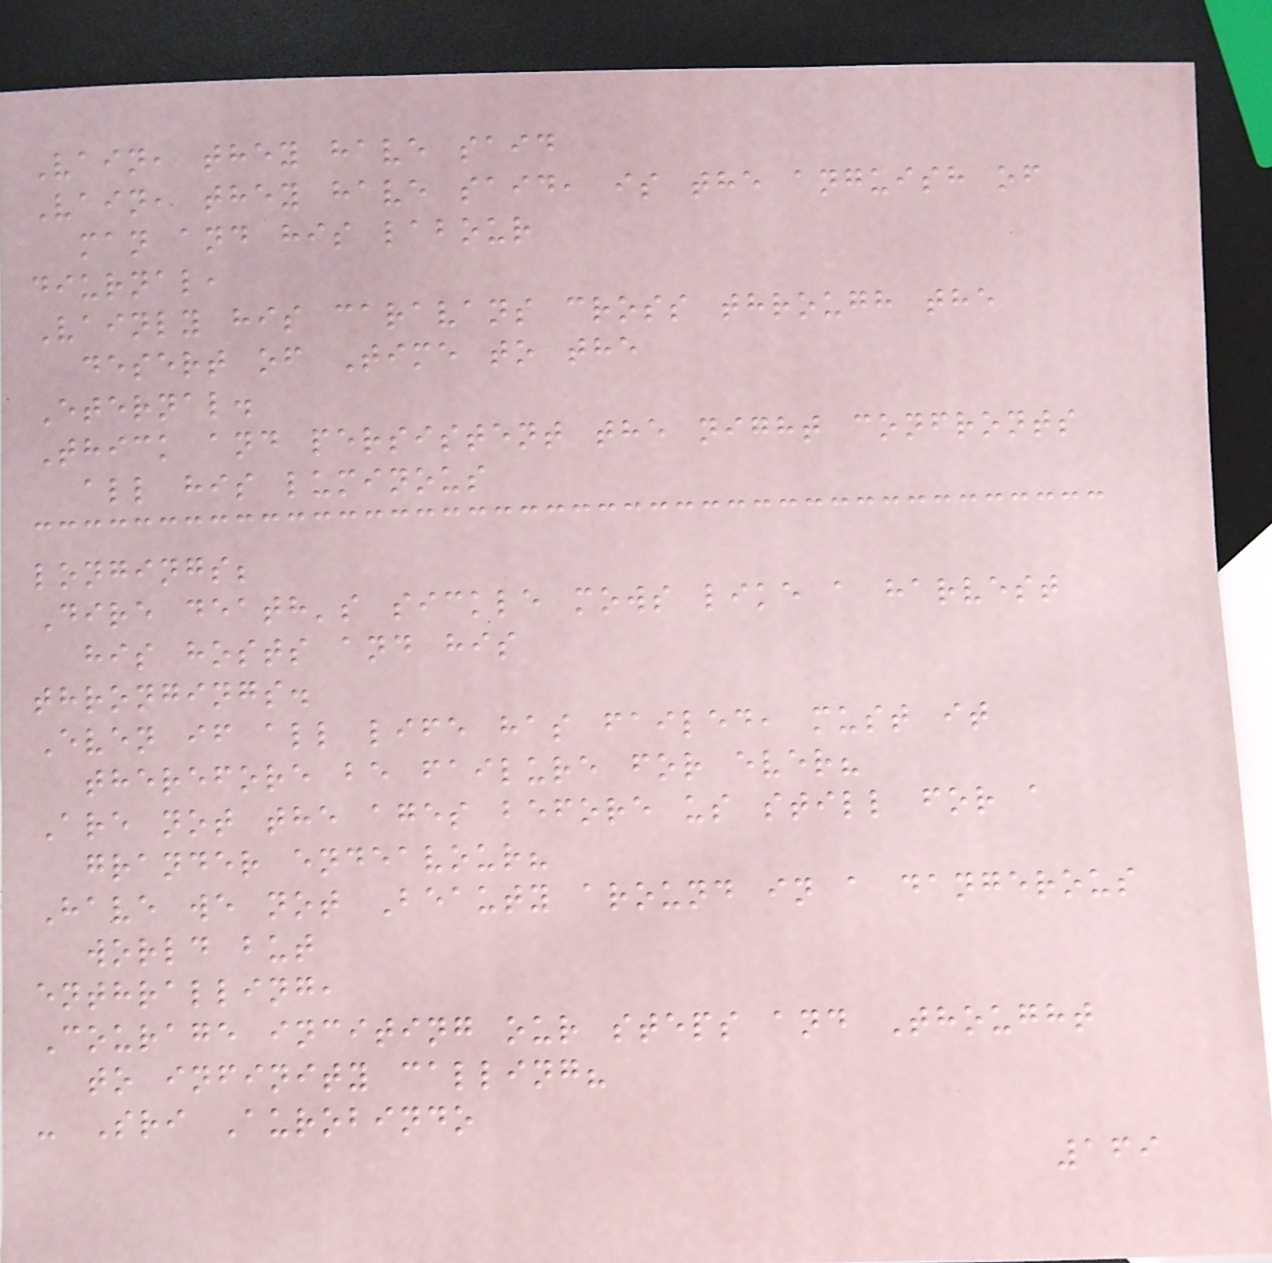Vain, they have said
Vain, they have said, is the anguish of
man and his labour
diurnal,
Vainly his caravans cross through the
desert of Time to the
Eternal.
Thick and persistent the night confronts
all his luminous
longings;
Dire death's sickle mows like a harvest
his hosts and his
throngings.
Even if all life has failed, must it
therefore be failure for ever?
Are not the ages before us still for a
grander endeavour?
Have we not Beauty around in a dangerous
world but
enthralling,
Courage inciting our steps and Thought
to infinity calling?
- Sri Aurobindo
169
